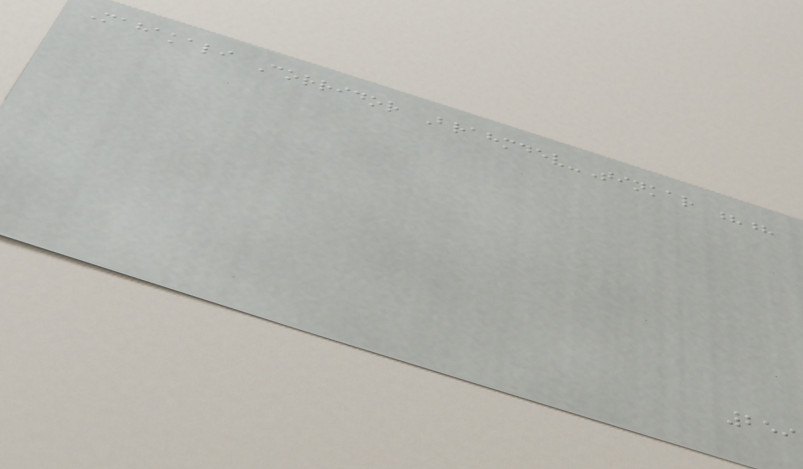Mahakali Corridor Brahmdev-Tinkar ??
259
